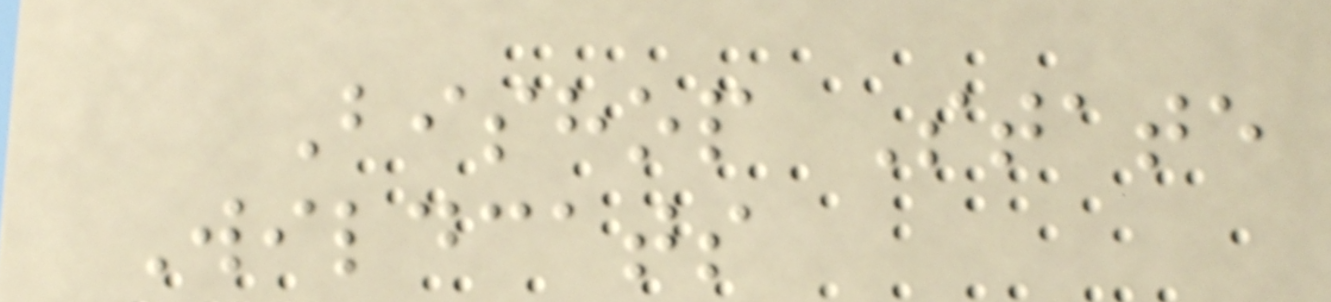Bishop State
Wildcats
